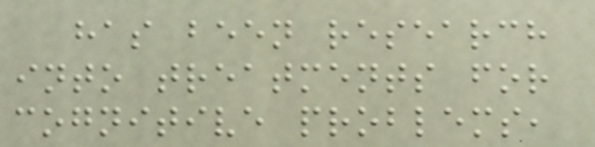has been research
into treatments for
cognitive problems,
